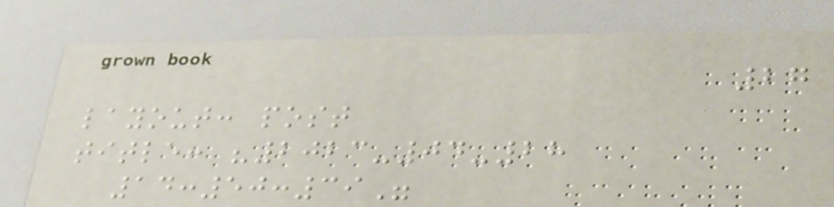27
layout: post
title: "2023-04-28
14:50:39"
